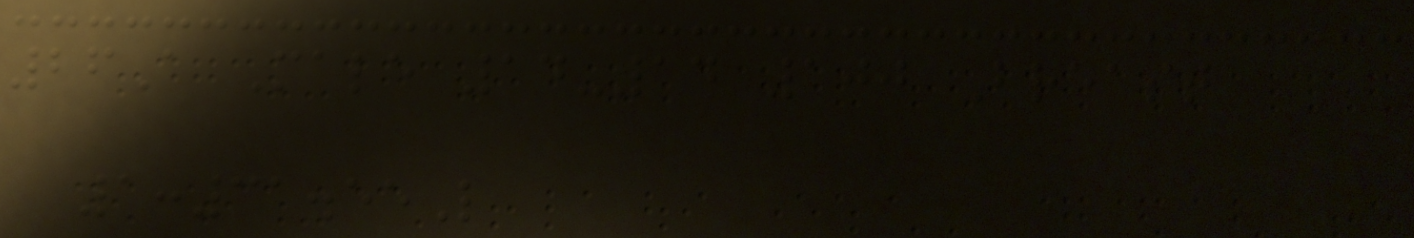26A Male 14-14 100 Breast
1:31.55L
